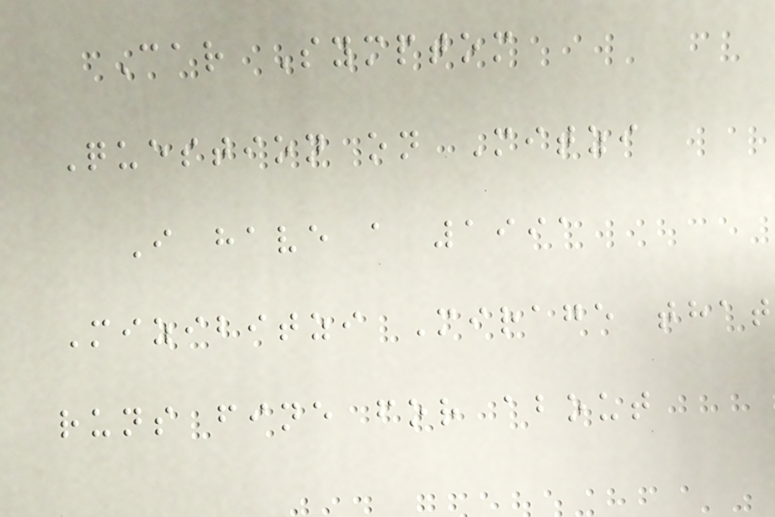Car Symptom
Question on Mitzi
I have a 1991
Mizibitzi Mirage that
runs fine for about
